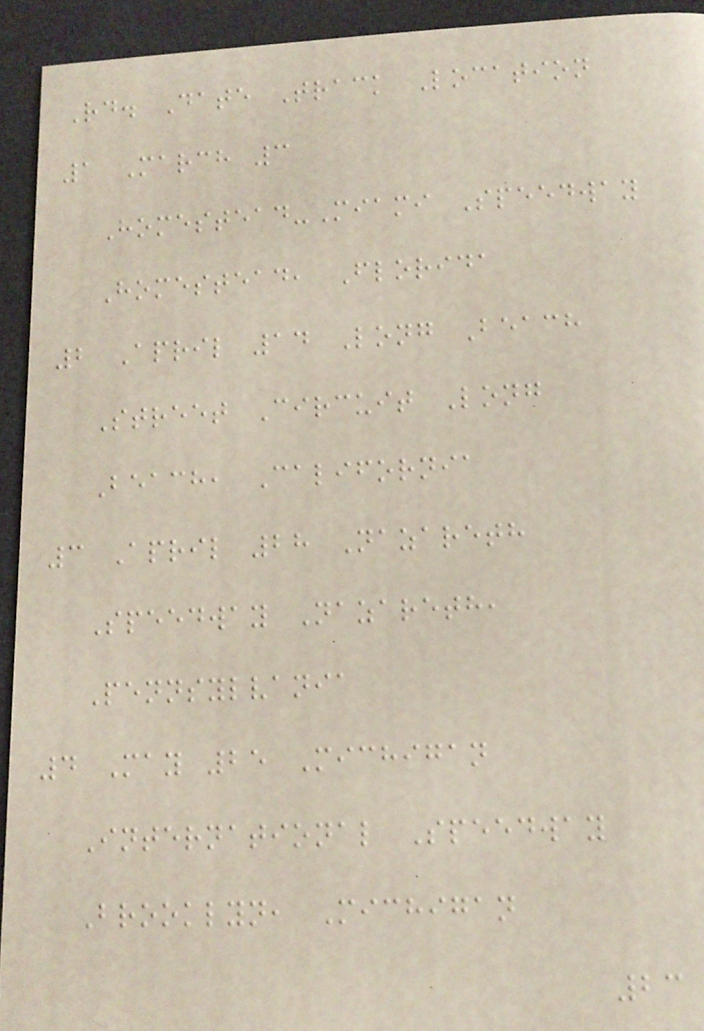Rd. Date Track Location
1 March 3
Homestead-Miami Speedway
Homestead, Florida
2 April 14 Long Beach
Street Circuit Long
Beach, California
3 April 28 Nazareth
Speedway Nazareth,
Pennsylvania
4 May 25 Michigan
International Speedway
Brooklyn, Michigan
23
